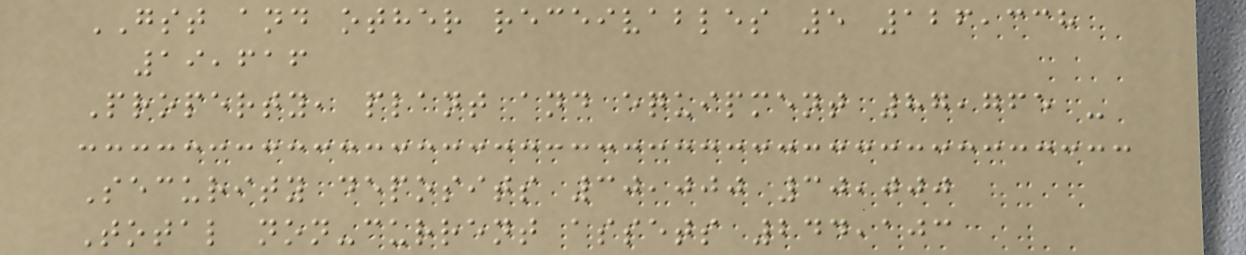GST and other receivables 5 126,338
19,616
Property, plant and equipment 87,765 -
Security deposits 30,000 30,000
Total non-current assets 244,103
